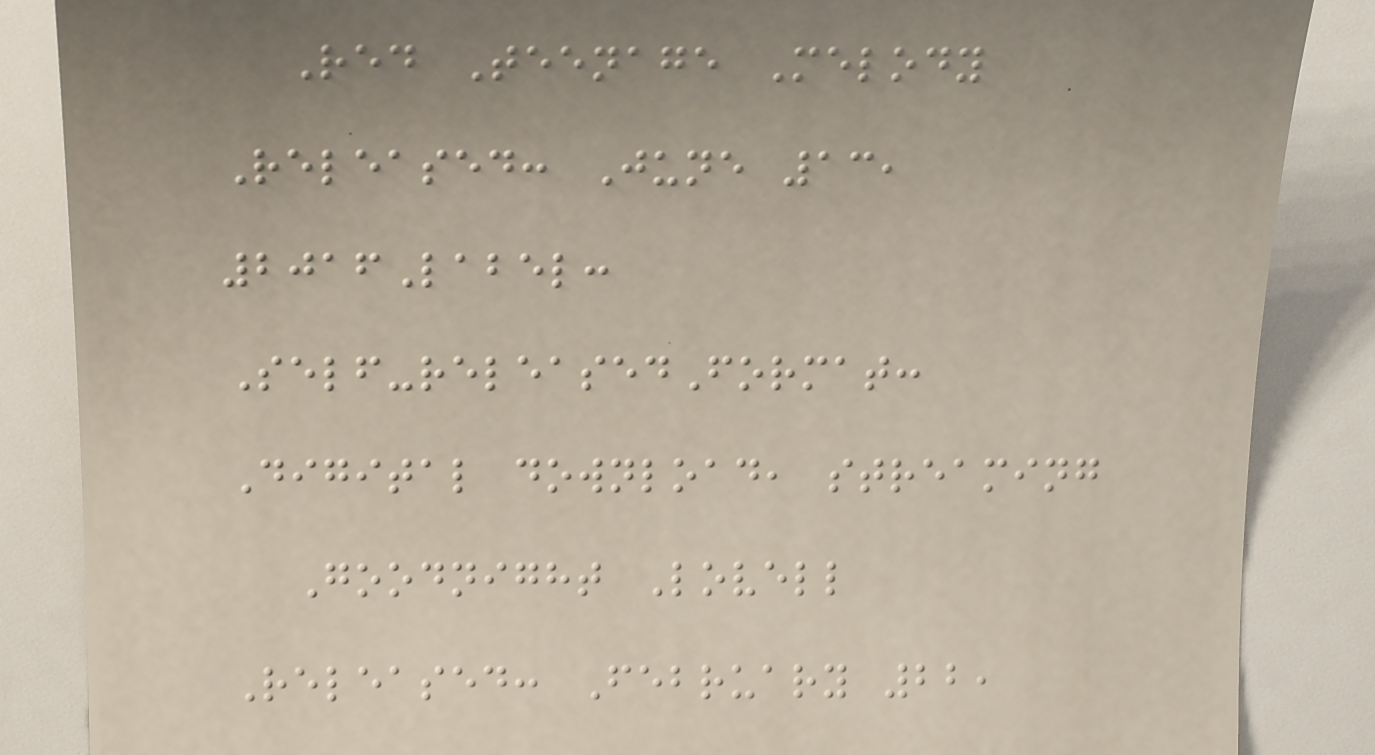Red Teenage Melody
Released: June 13,
2016Label:
Self-releasedFormat:
Digital download, streaming
Goodnight Lovell
Released: February 22,
